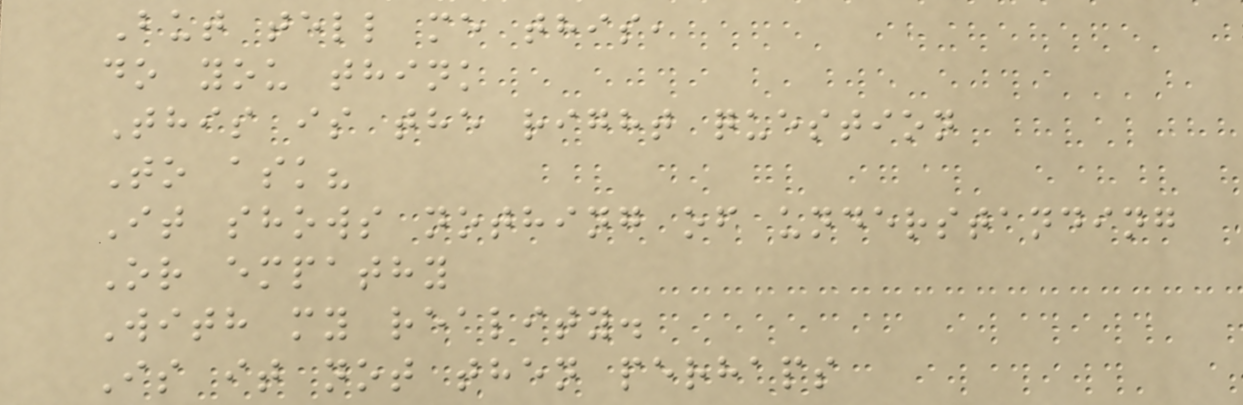But tell me this,
do you think
This is the right question
To ask?
It shows nothing of understanding
Or empathy
With my reality.
Is it not then perhaps
